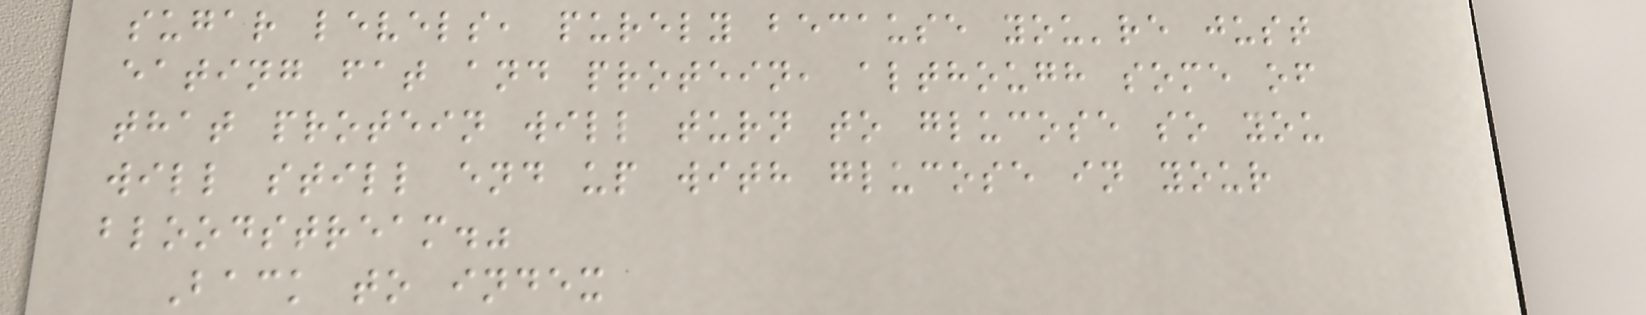sugar levels, purely because you're just
eating fat and protein, although some of
that protein will turn to glucose so you
will still end up with glucose in your
bloodstream."
Back to index
